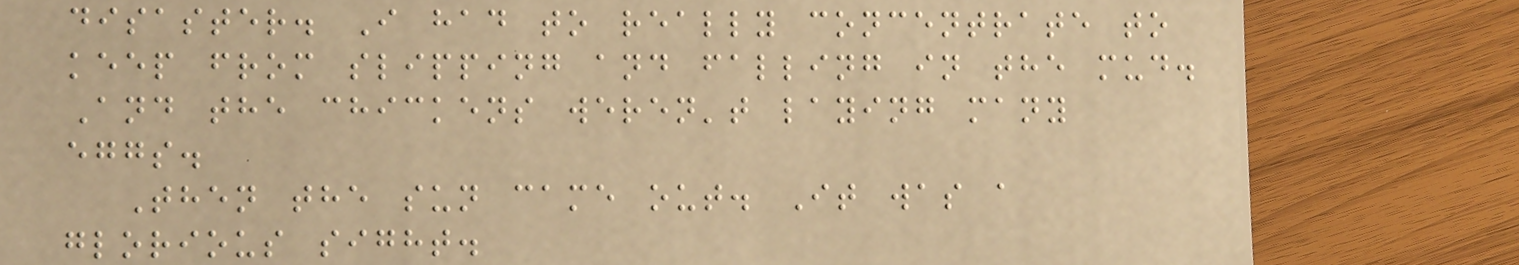disaster. I had to really concentrate to
keep from slipping and falling in the mud.
And the chickens weren't laying many
eggs.
Then the sun came out. It was a
glorious sight.
